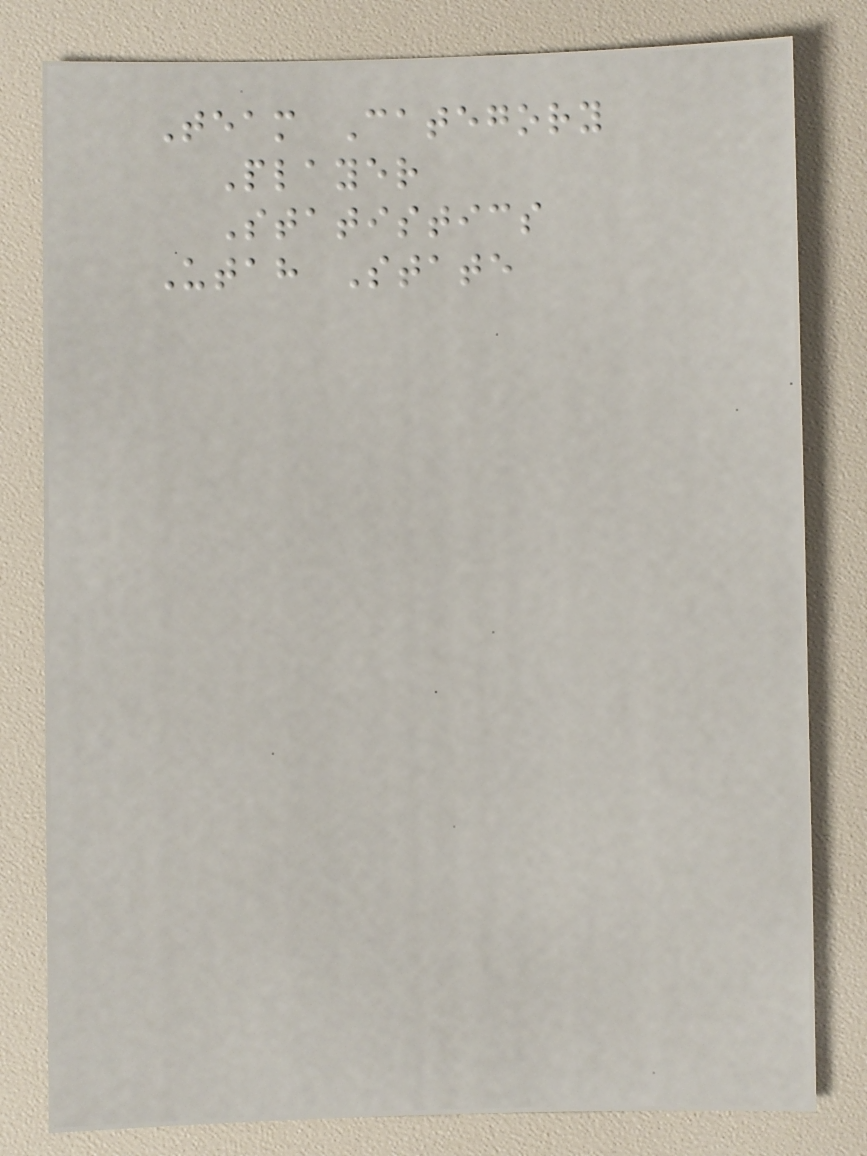Team Category
Player
Statistics
Utah State
